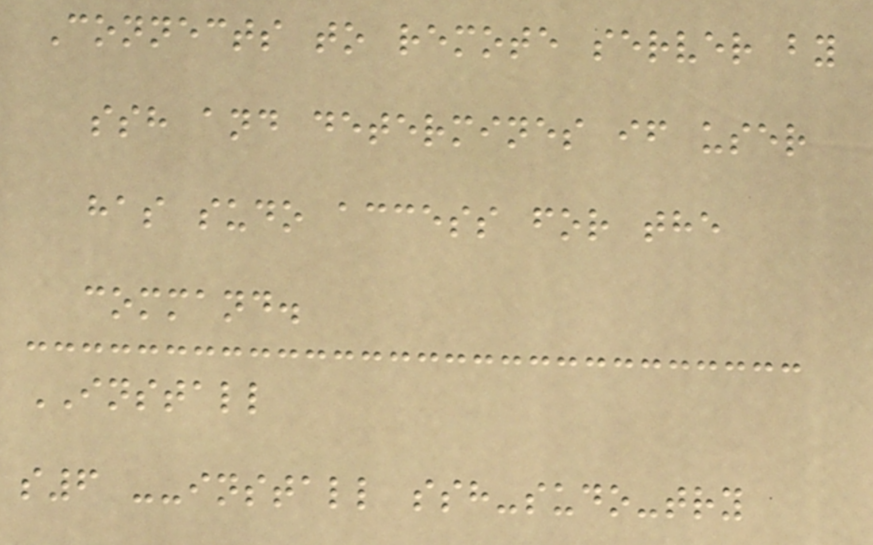Connects to remote server by
ssh and determines if user
has sudo access for the
command.
INSTALL
s6 --install ssh-sudo-try
